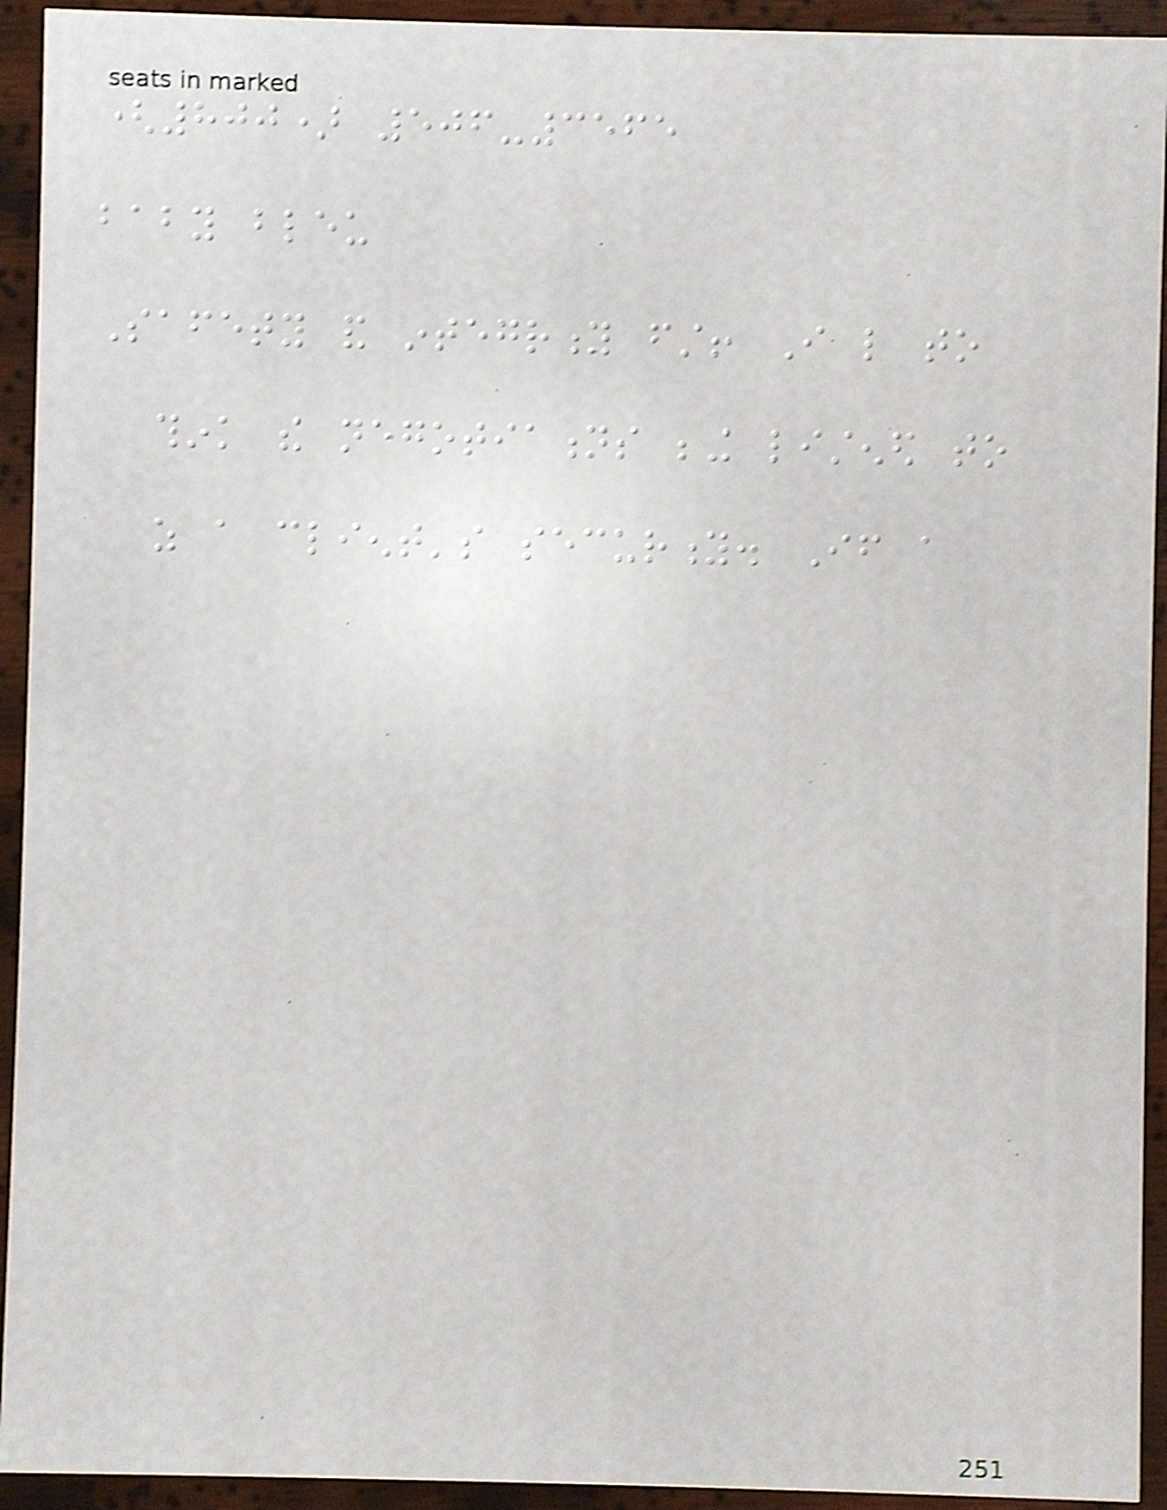(800) 506-3565
baby bleu
Safety and integrity first! I like to
think the negotiations being listened to
as a client's security. If a
